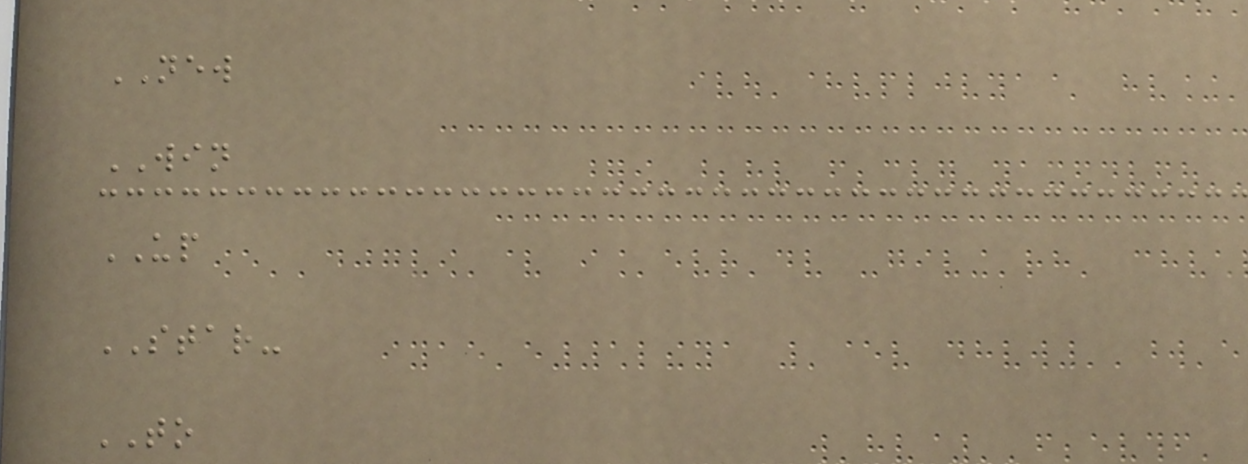NEW
WIN
UP
STAR-
TO
